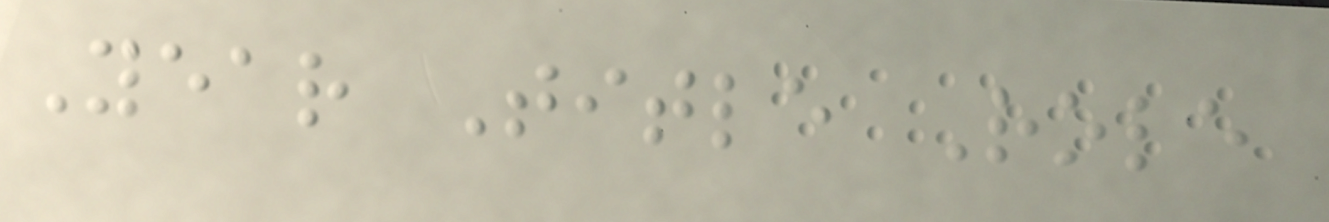Year Title Role
